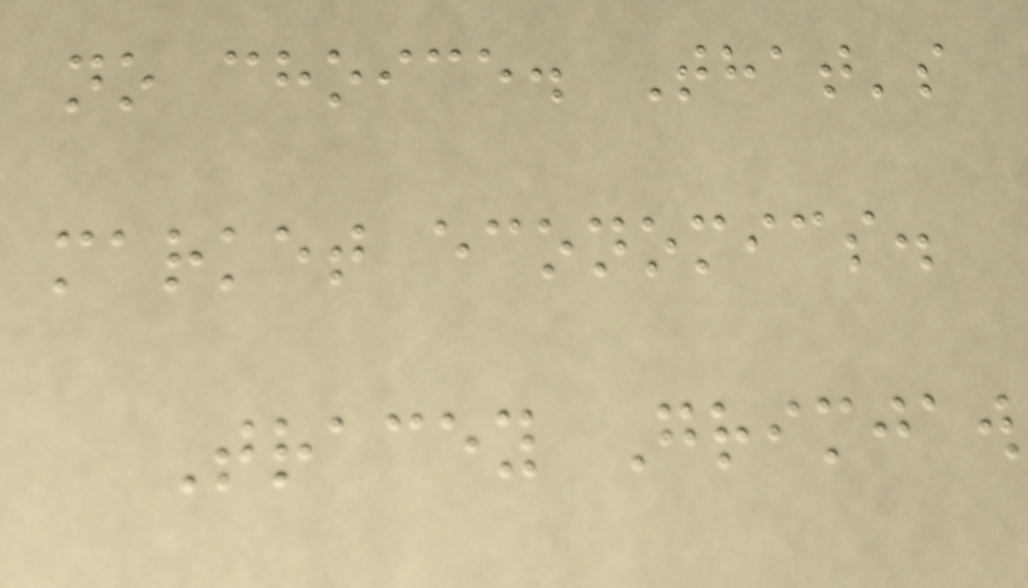no choice. That's
market economics.
Tracey Grimjaw
